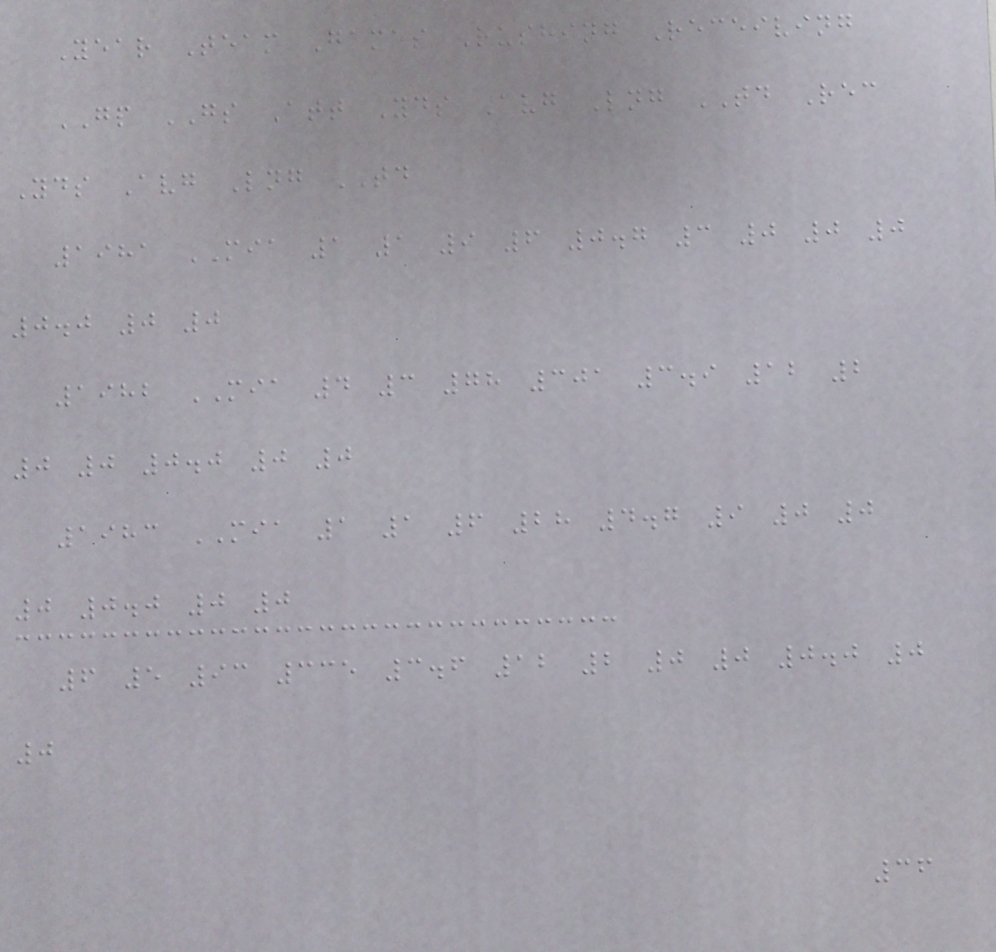Year Team Games Rushing Receiving
GP GS Att Yds Avg Lng TD Rec
Yds Avg Lng TD
1981 MIA 1 1 9 6 0.7 3 0 0 0
0.0 0 0
1982 MIA 4 3 78 301 3.9 12 2
0 0 0.0 0 0
1983 MIA 1 1 6 28 4.7 9 0 0
0 0.0 0 0
6 5 93 335 3.6 12 2 0 0 0.0 0
0
36
